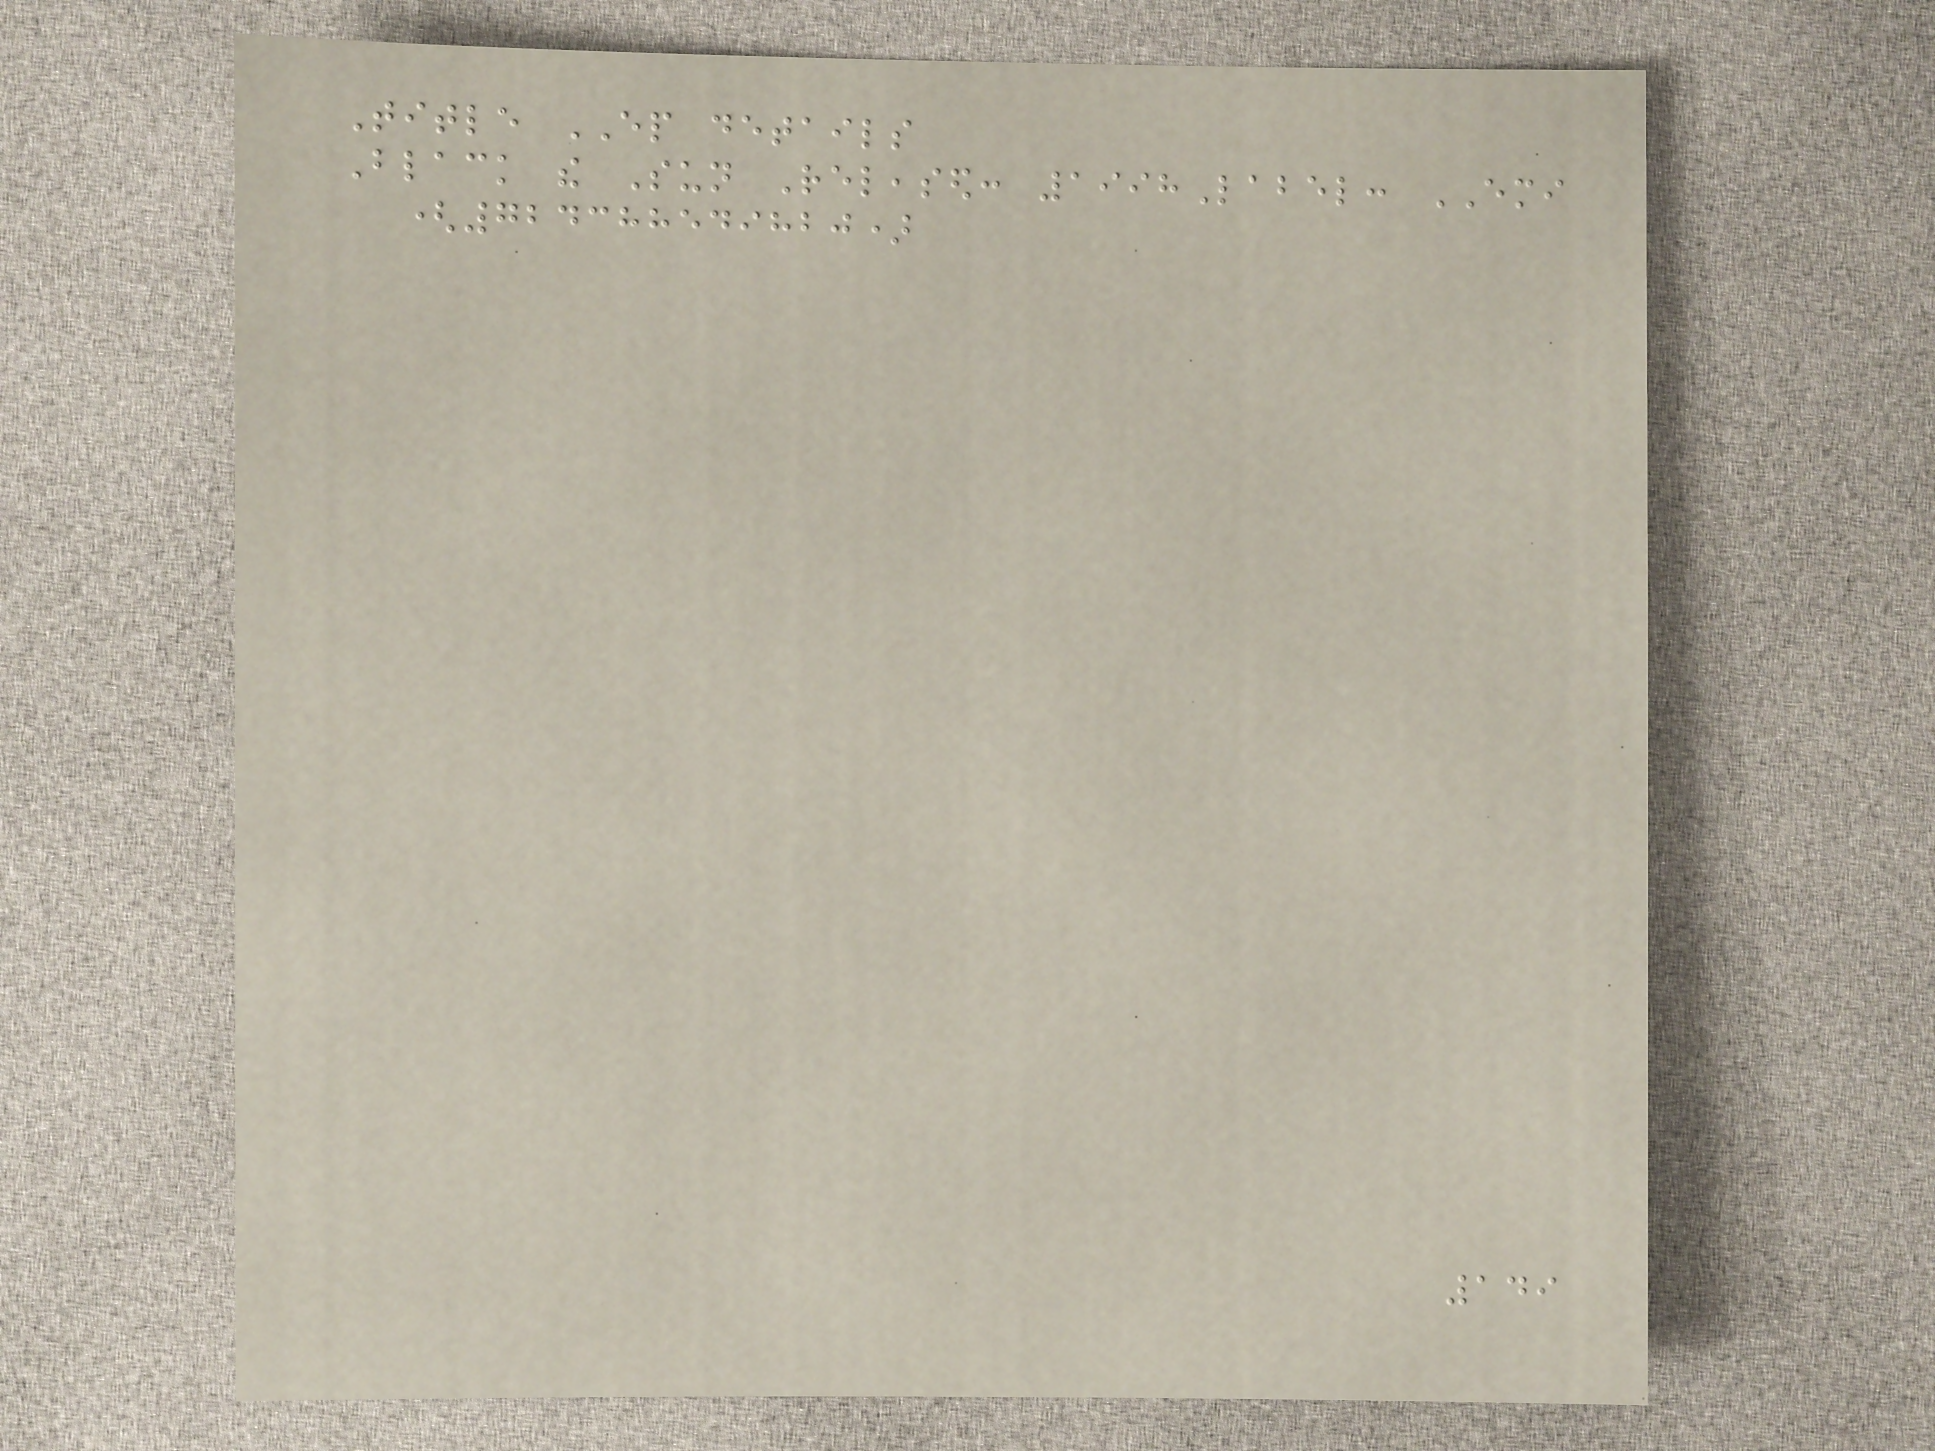Title EP details
Black the Sun Released: 1998Label: EMI
(724388549820)
149
